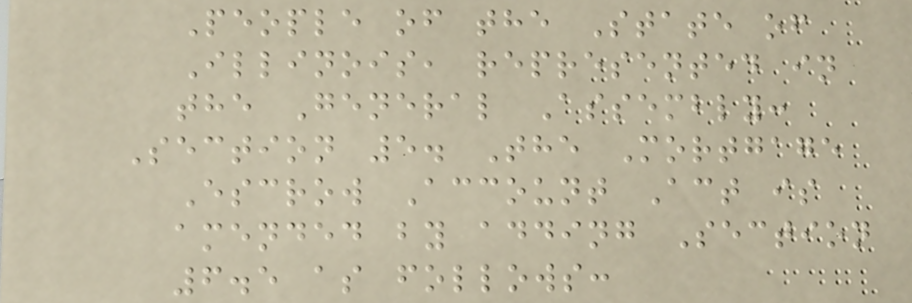People of the State of
Illinois, represented in
the General Assembly:
Section 5. The Mortgage
Escrow Account Act is
amended by adding Section
6.5 as follows:
